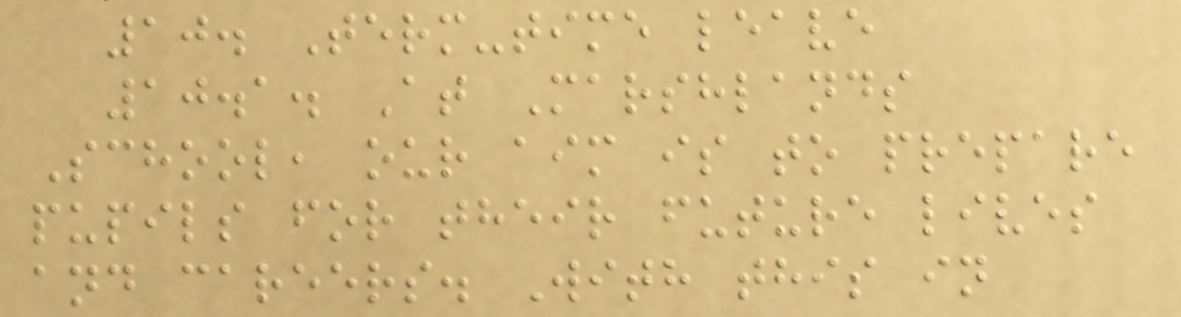10. Term-time leave
10.1. At Marshlands
School, our aim is to prepare
pupils for their future lives
and careers. With this in
